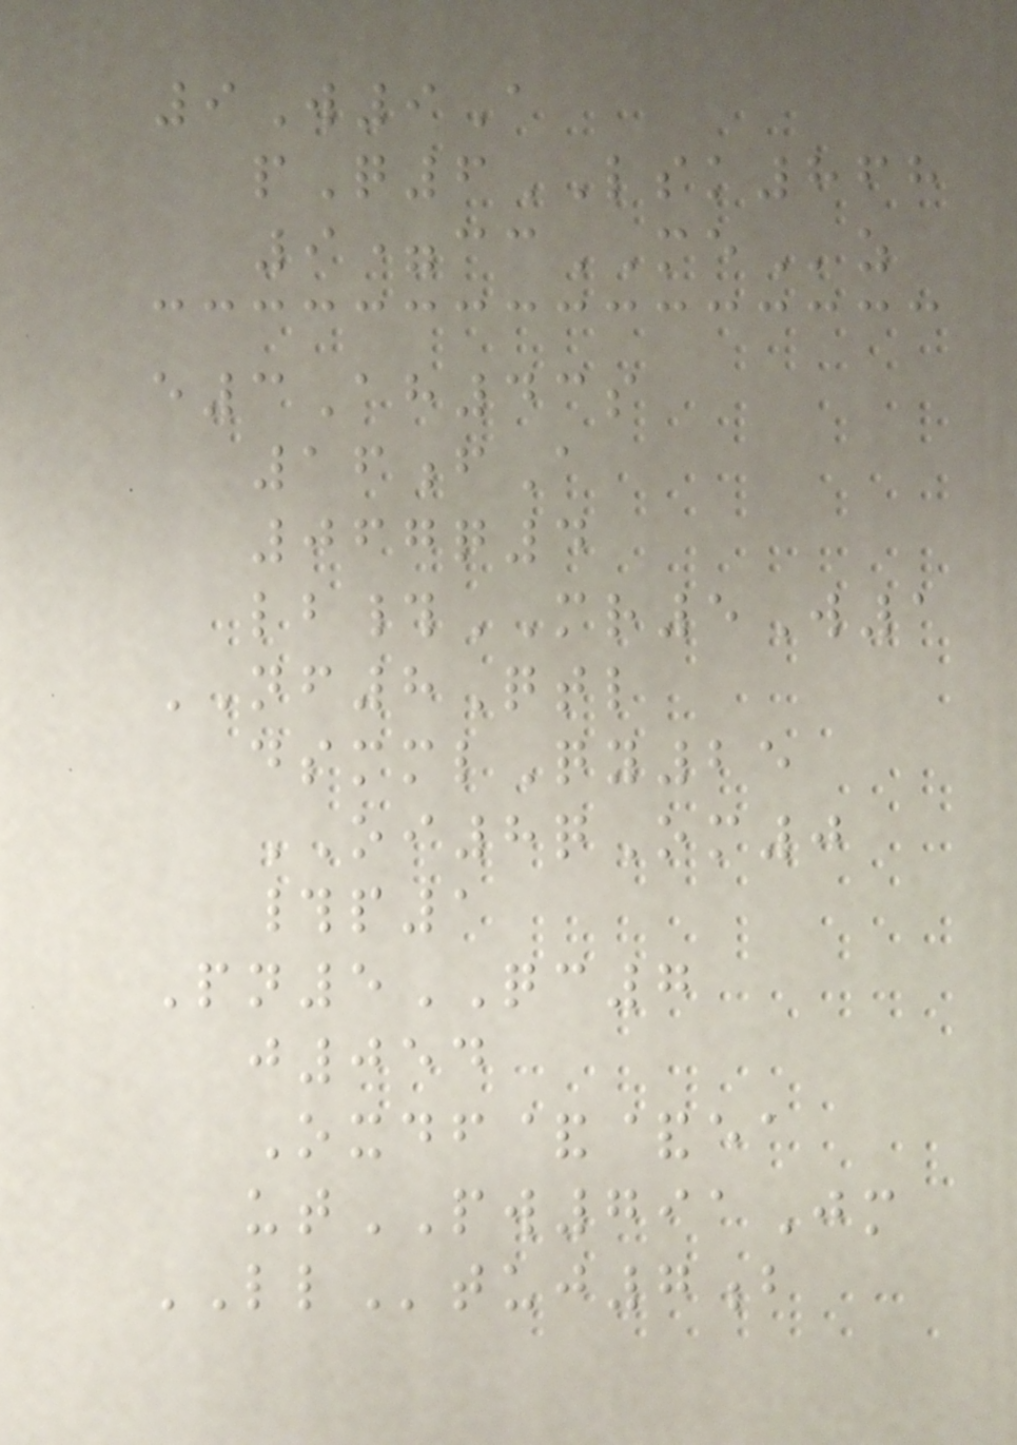9W9A
pQ6LSK868
9=ccMEz
e3Ah43s
16fA
067q4
lb#MR5W1
NF8Qtl
dsmmlQy25
OI8qOm0
#p1
Pn5QC7
j054
Oxdf&&ea
utPW791Jm
LLtuj7b
